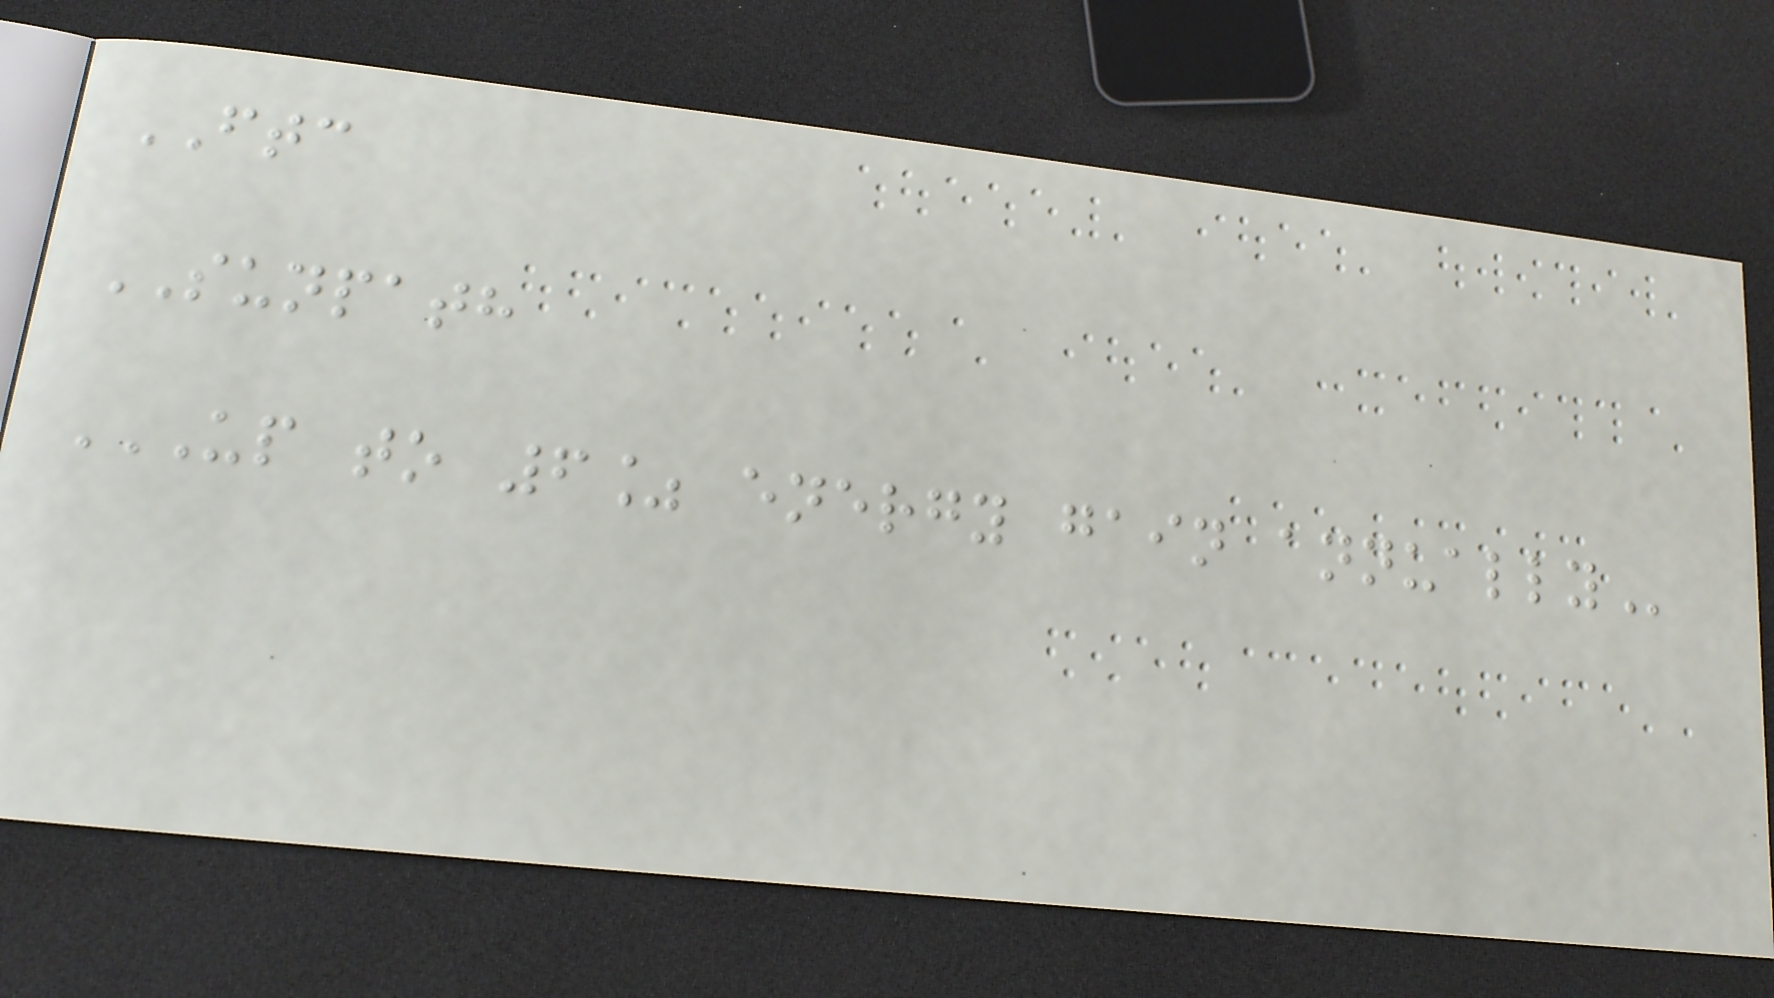FTC
SUNPATH
UP TO 6% ENERGY GAIN ANNUALLY
